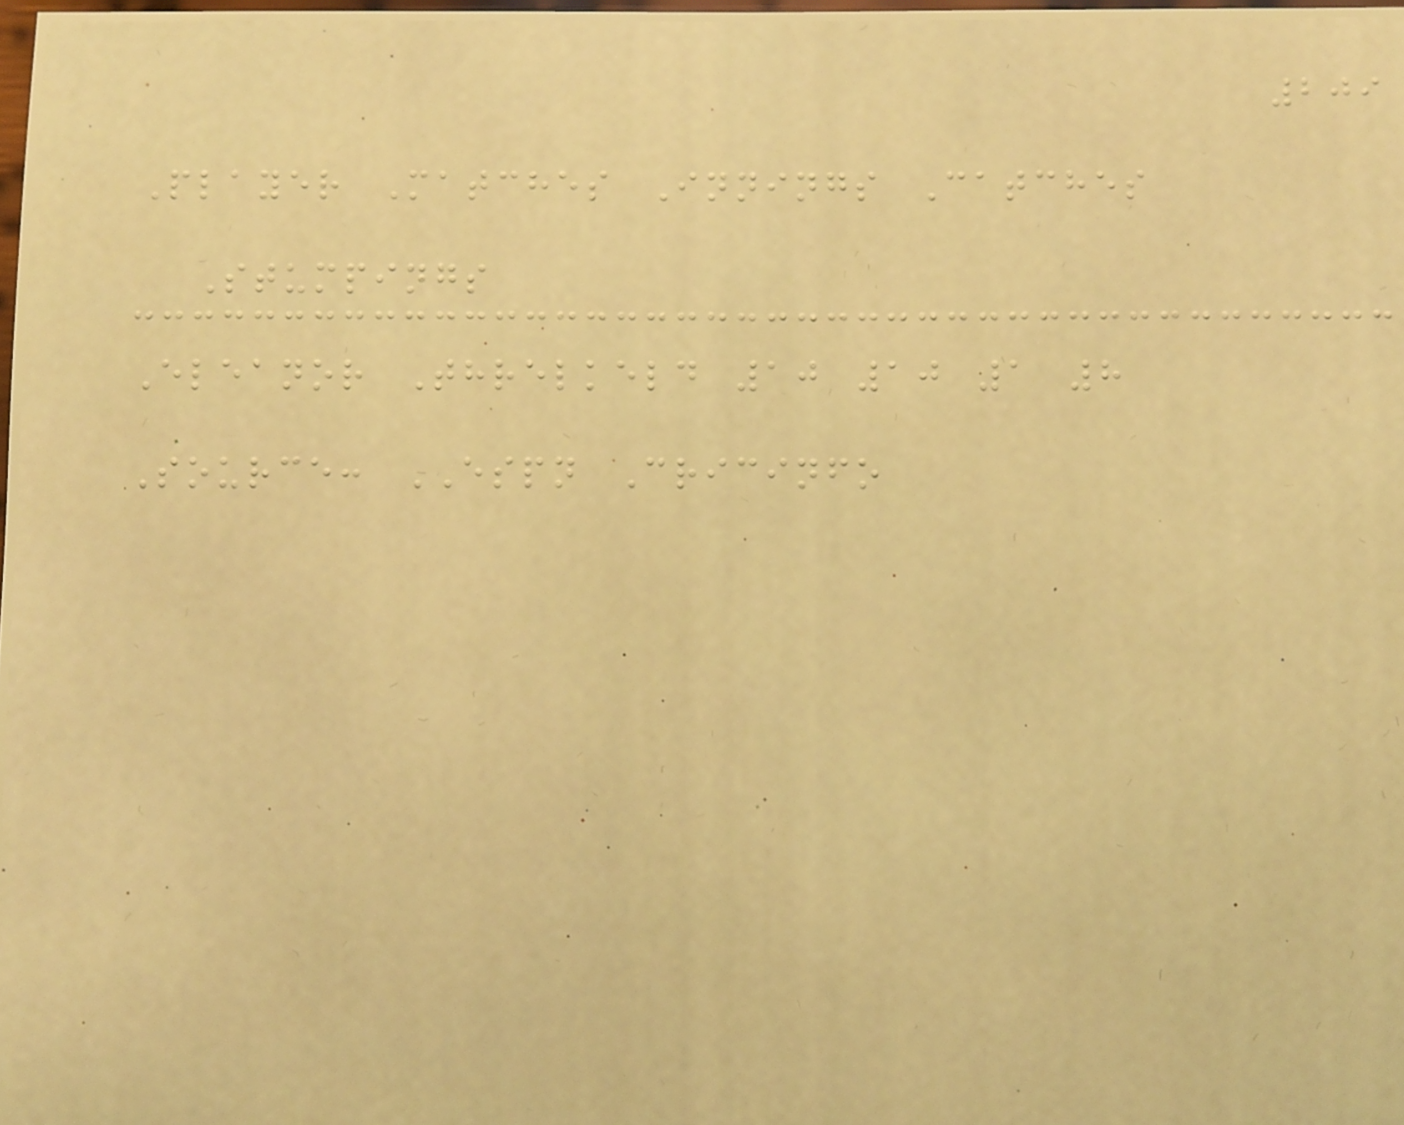209
Player Matches Innings Catches
Stumpings
Eleanor Threlkeld 10 10 1 8
Source: ESPN Cricinfo
